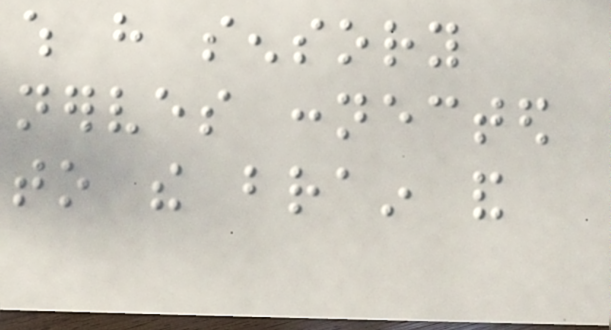which have sensory
nerves connected
to the brain and
